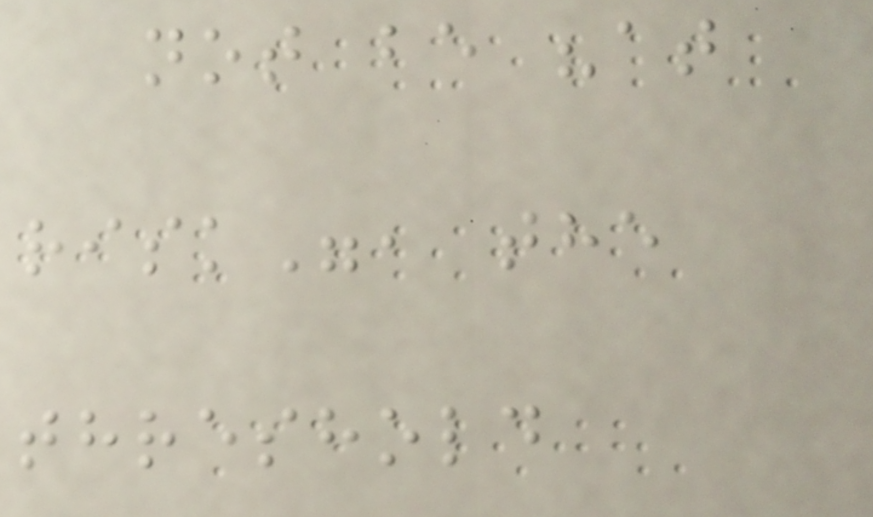not be "at
risk", the
threshold
